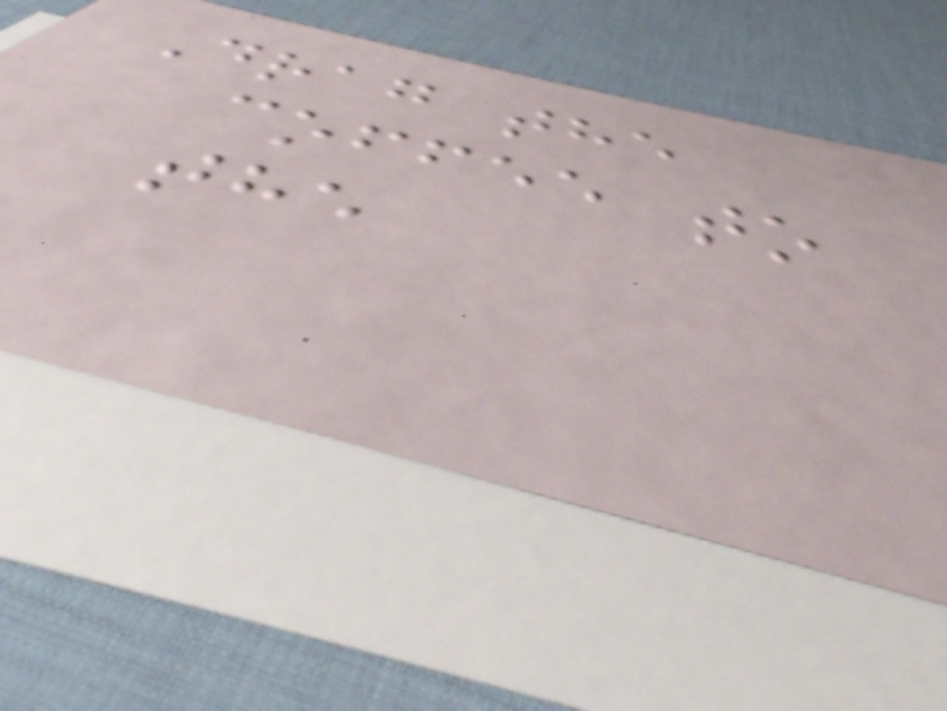Drag the
coffee to
the
